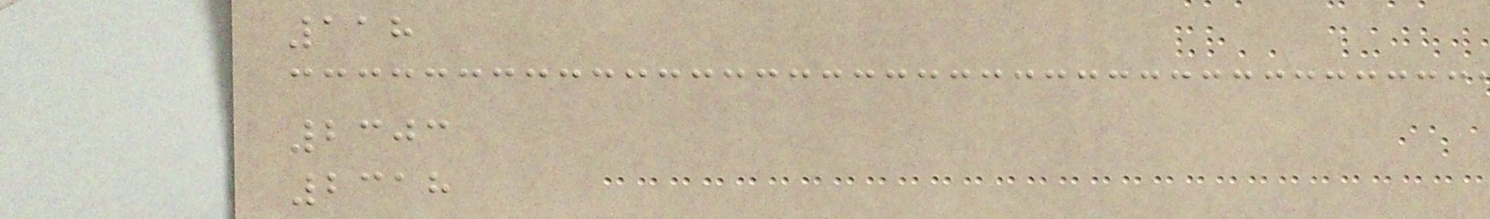118
2303
2318
